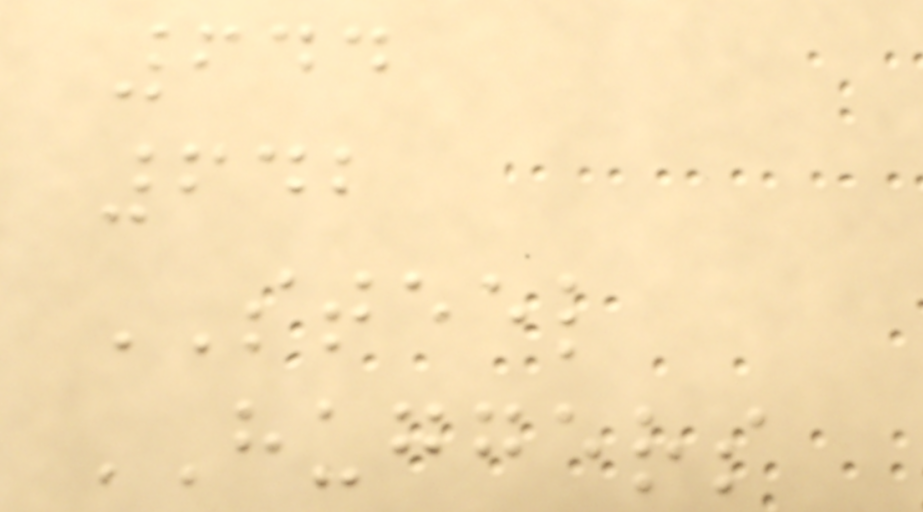644
642
STEEL
HUGGERS
